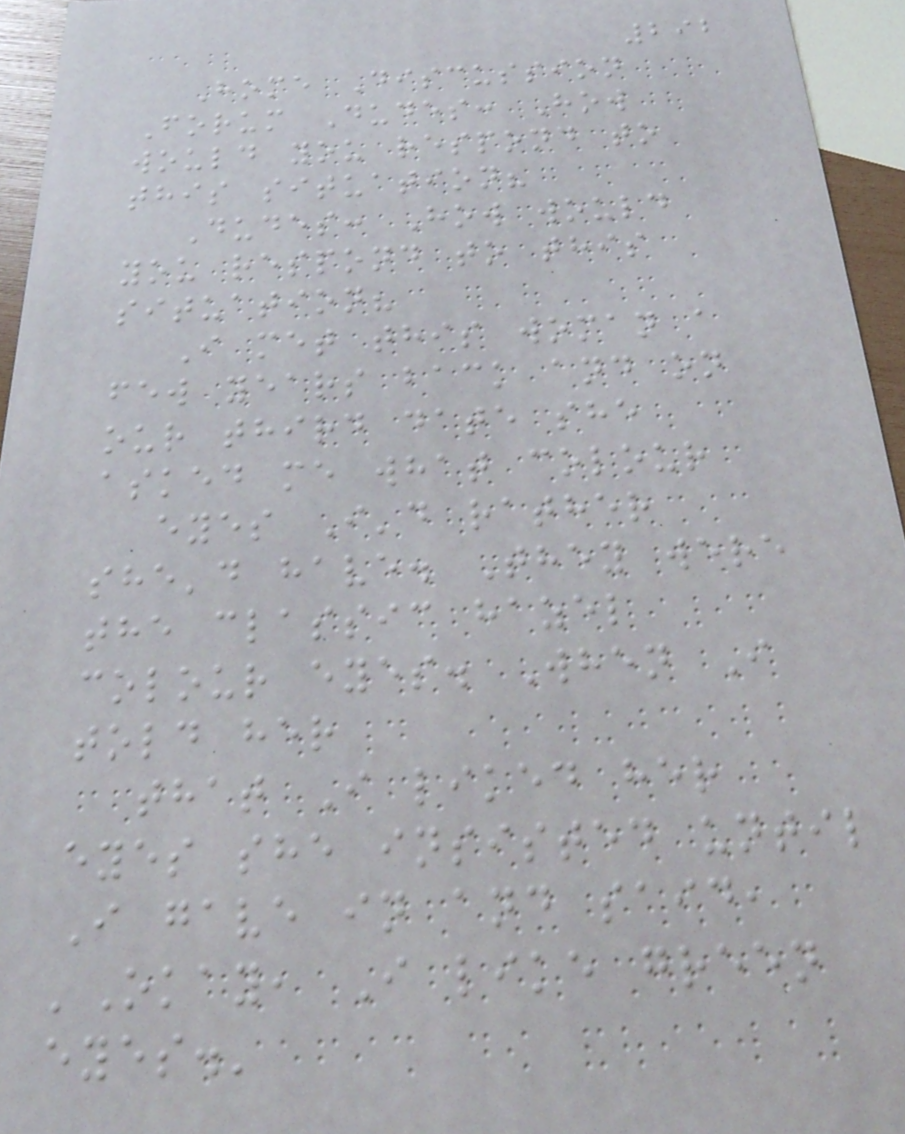292
Home Discussion
Forum Dudes: How
would you respond to
this situation?
Dudes: How would
you respond to this
situation?
I met this woman a
few years back and on
our third date she
asked me what colour
eyes I'd rather
she'd have. They were
the classic hazel
colour eyes. When I
told her
that I liked her
eyes she insisted until
I gave in and said,
'Okay, I like green
eyes.'
